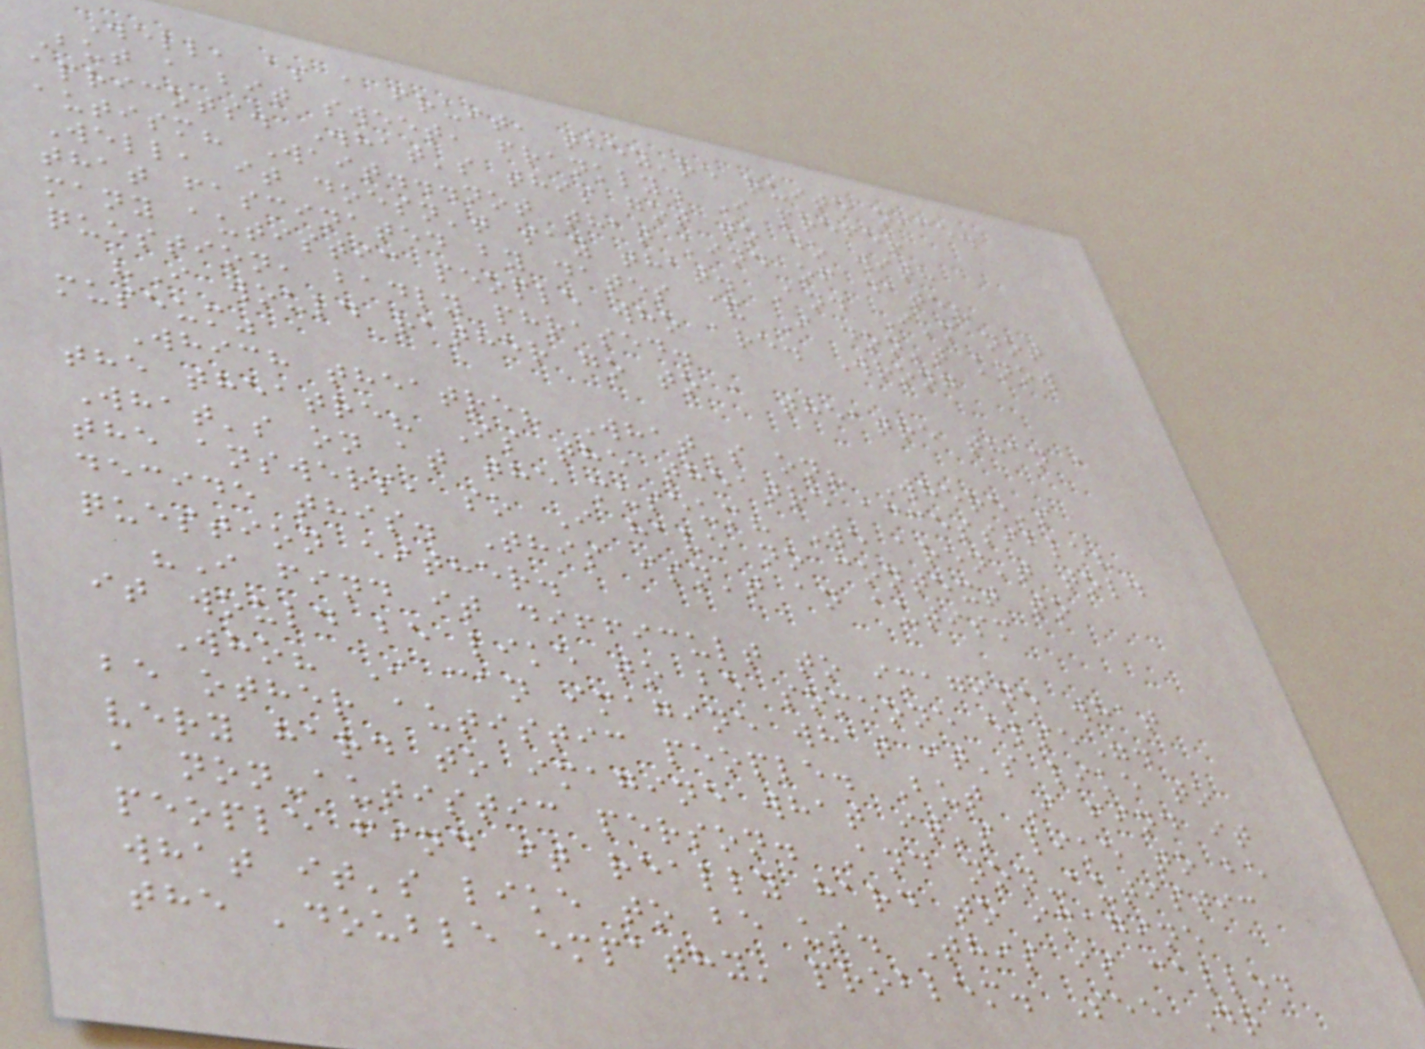Well, as a fruit, they're quite nice.
But a bit sweet, frankly. I prefer
apricots. What's this got to do with
autism? Wait...not that kind of date?
Well, it doesn't say that. And I'm not
that fascinated by dates & I don't know
many autistic people who are. Wrong
question, badly phrased.
"I would rather go to a theatre than a
museum"
Which theatre? What's on? Where's
the theatre? Is the theatre accessible?
What's on at the museum? We aren't told
the answers, so I have no context to
decide this. This isn't an autism
question either.
"I find it difficult to imagine what
it would be like to be someone else".
Who? I can imagine what it's like to
be other autistic people. But I find it
very hard to imagine what it's like to be
a non-autistic person. And non-autistic
people find it really hard to imagine
what it's like to be us. This is called
the 'double empathy' problem. See Dr
